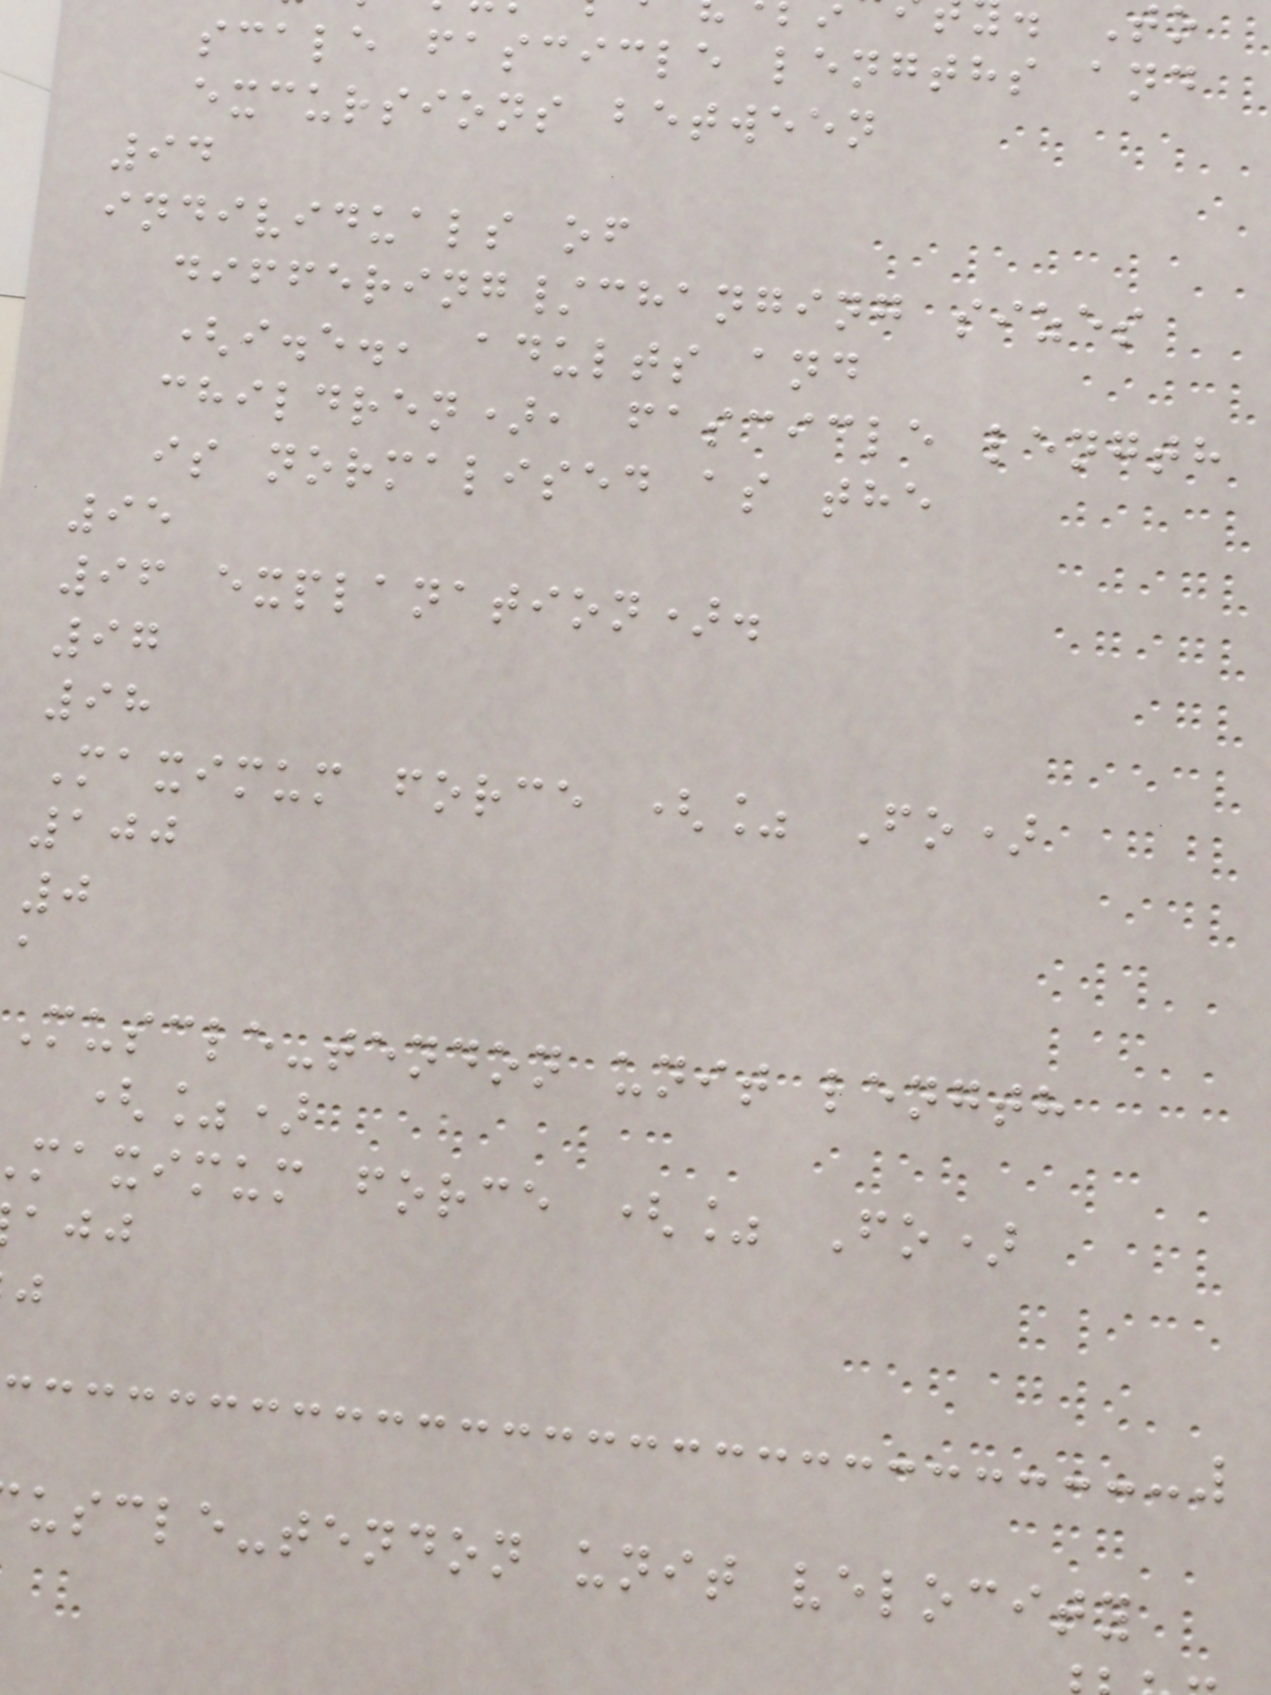scale fascicle lengths and
excursions between
94
individuals of
differing/changing sizes
(i.e., adults and
children), fascicle length
is normalised as the
95
96 explanation).
97
98
Maximum force (% Fo)
100
0
a
Muscle-tendon unit length
(%)
maximum force (% Fo)
uscle-tendon unit velocity
